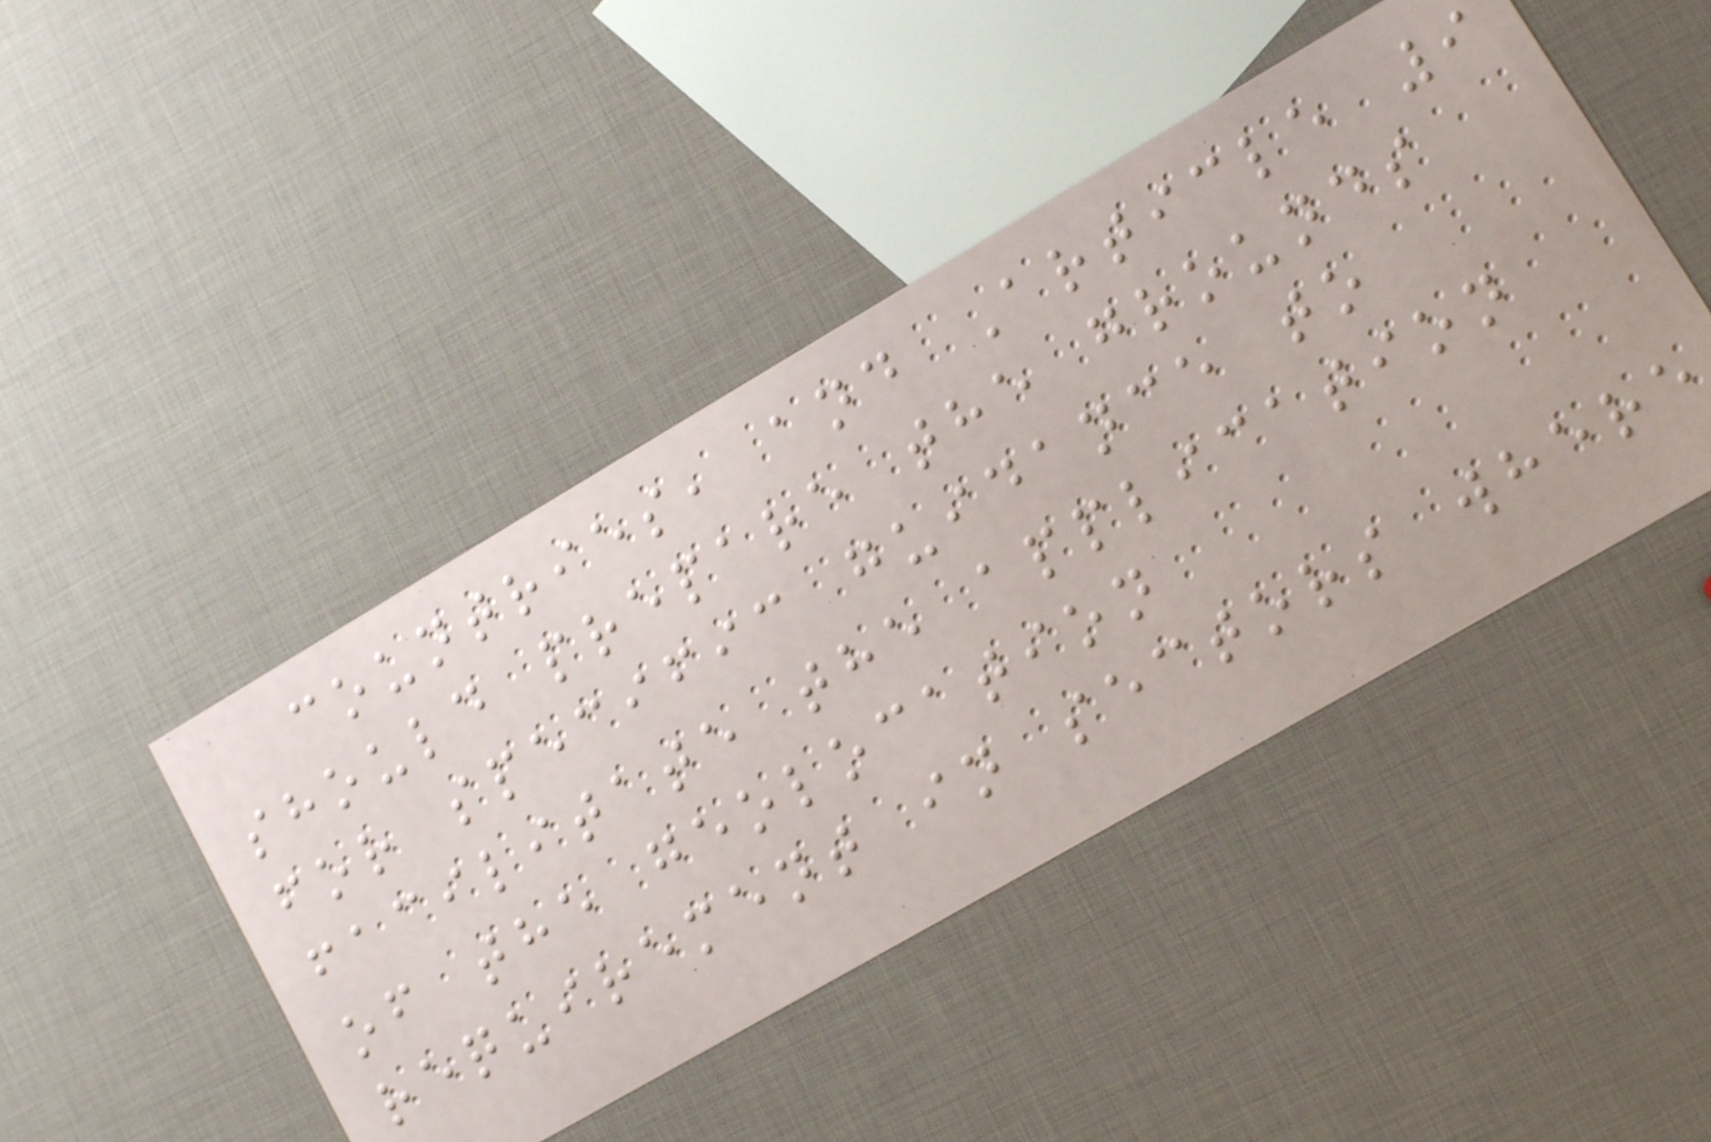countries, and Article 9
should prepare the grounds
for specific guidance to
facilitate the application
of the geolocation
requirement in sectors where
